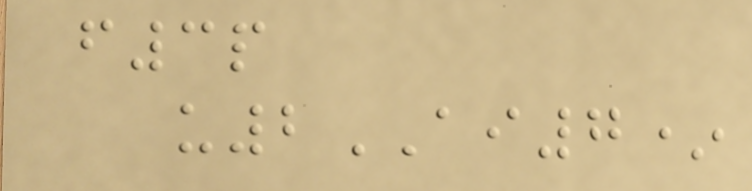f3p
u2AI7*
